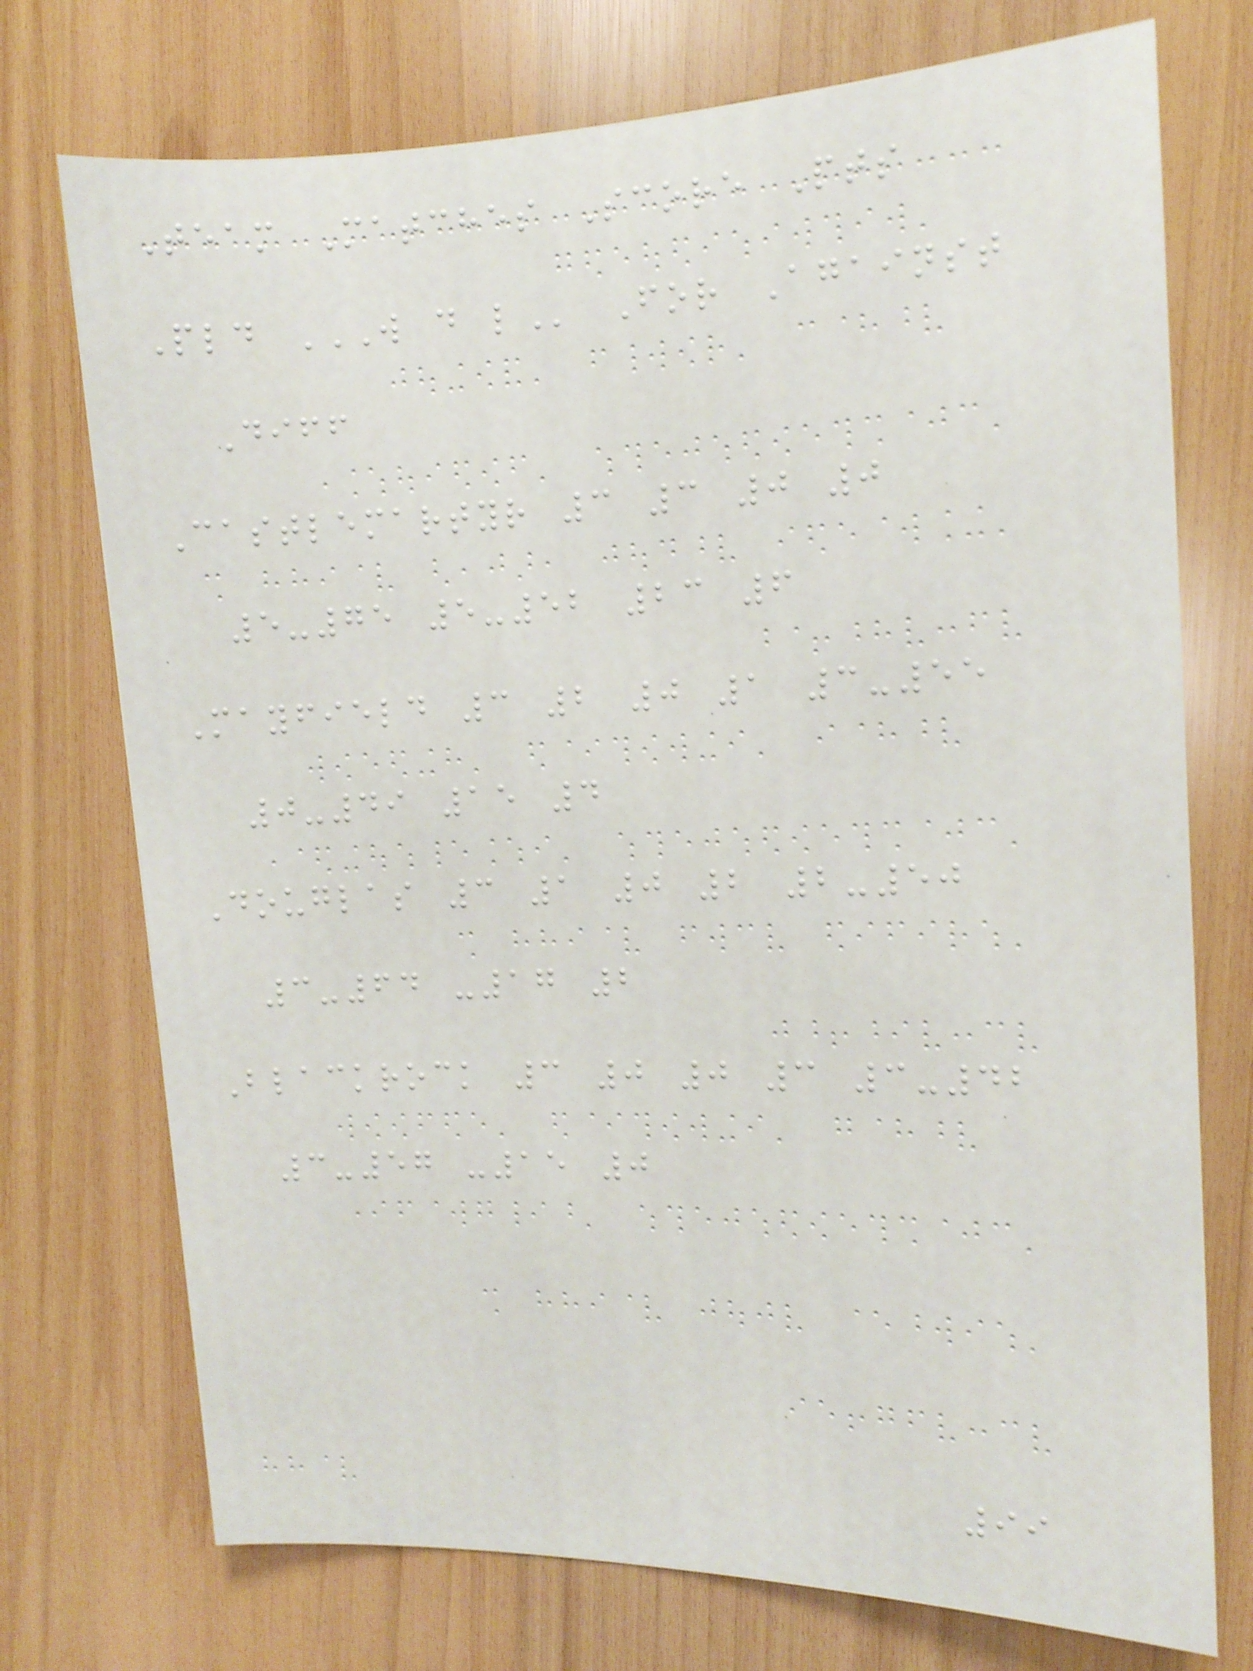Team Matches Score Pts
Pld W D L For Against
Diff
Castlemartyr 3 3 0 0
5-75 5-52 23 6
Mayfield 3 2 0 1 3-55
0-49 15 4
Douglas 3 1 0 2 2-50
3-64 -17 2
Blackrock 3 0 0 3 3-42
3-57 -15 0
99
